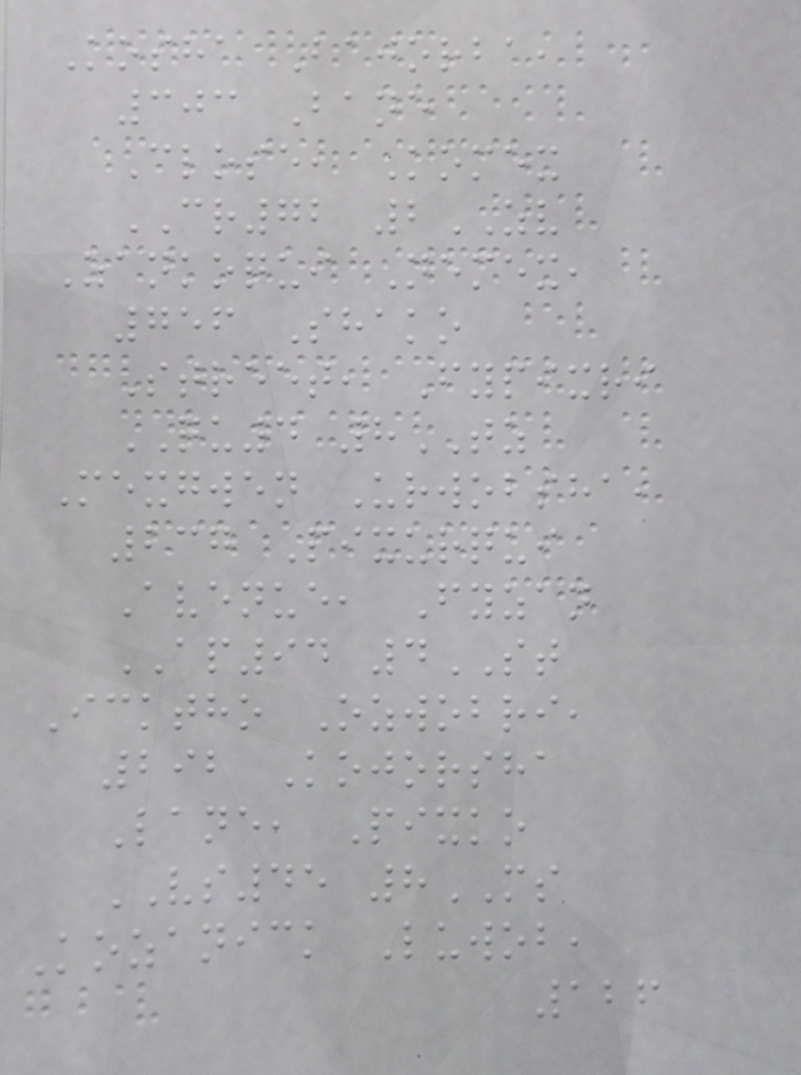Kosha Bajorba,
303 Bane
Close, Komex
CR72 2ZV
Zankoqui Nemex,
756 Shako
Street, Fypixri
QU4 8TZ
Mexgwen Urwobsha,
237 Pixurqui
Avenue, Fyzan
AP94 4ST
Icktho Ozwobri,
292 Kojorsha
Lane, Pixko
VS45 8MS
Kozanick Luwob,
126
